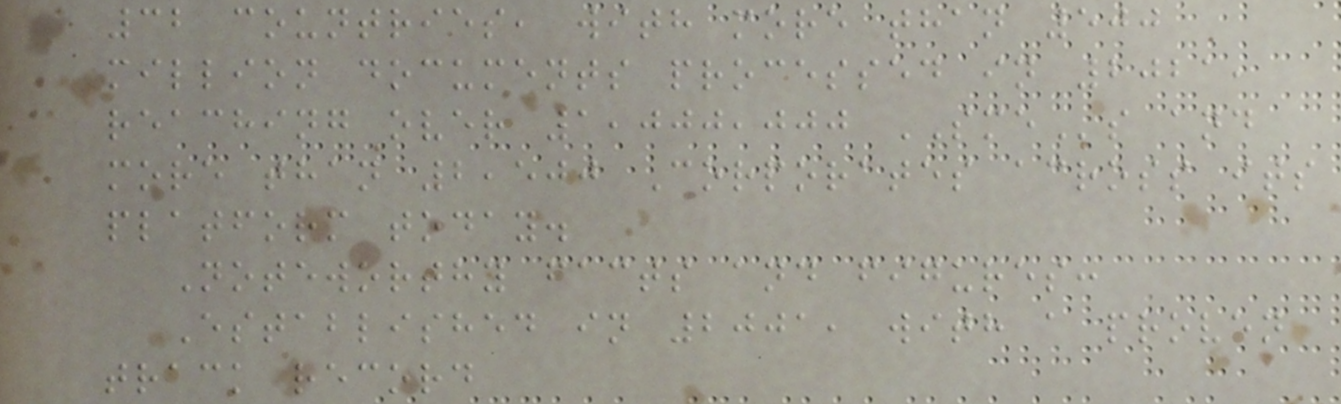32 countries, with more than 500
million documents processed in 2021,
reaching over 1,000,000 SMEs and
more than 2,500 Corporates across its
platform today.
Noteworthy facts and figures:
Established in 2001, with a proven
track record
